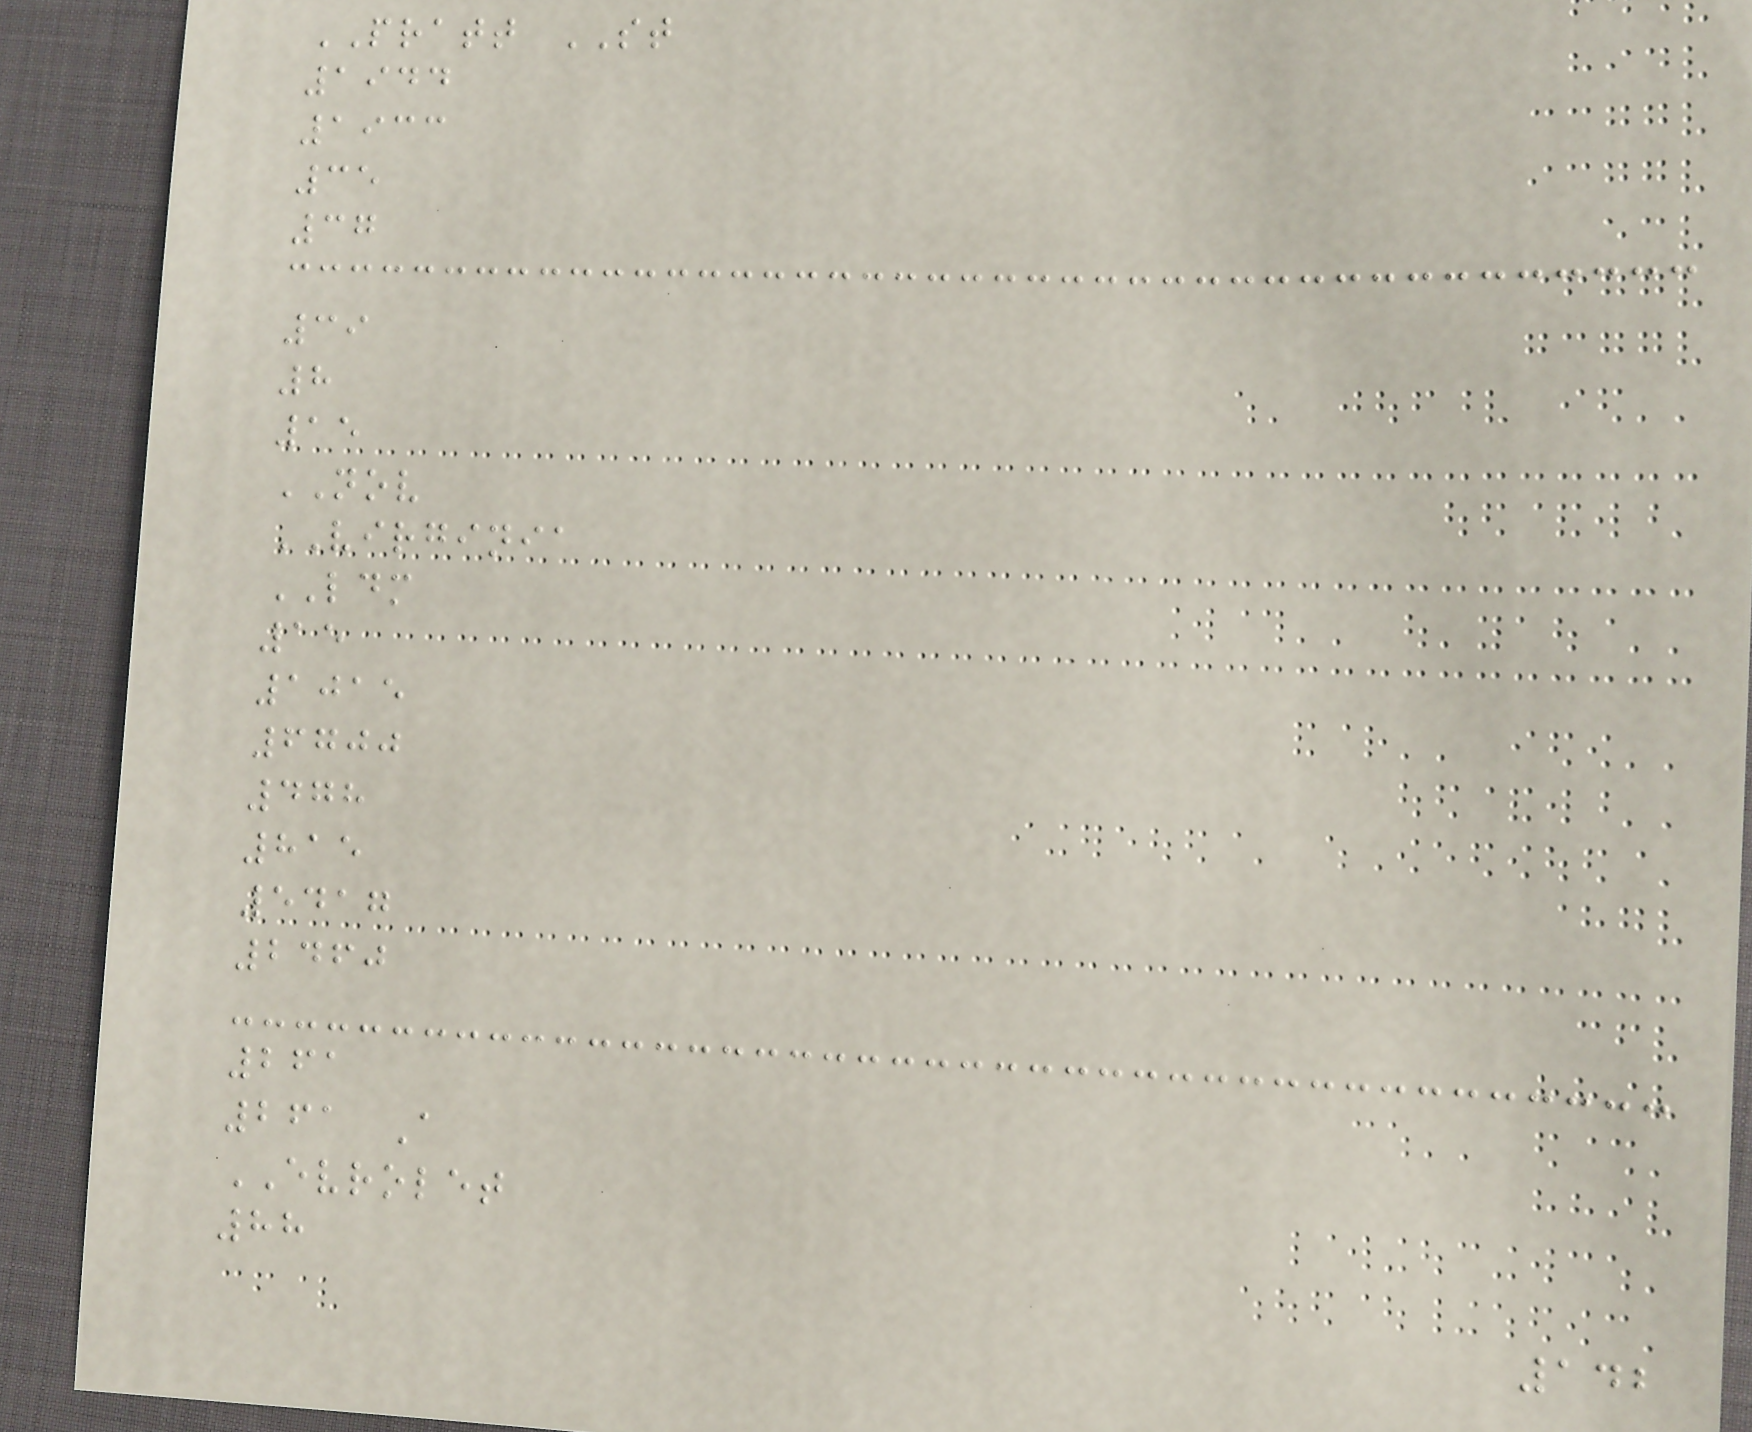PRATT ST
1944
1933
35
37
39
8
15
NOV
VIRGINIA
LDM
15
1015
6700
478
815
5417
2460
261
261 A
EVROLET
88
142
